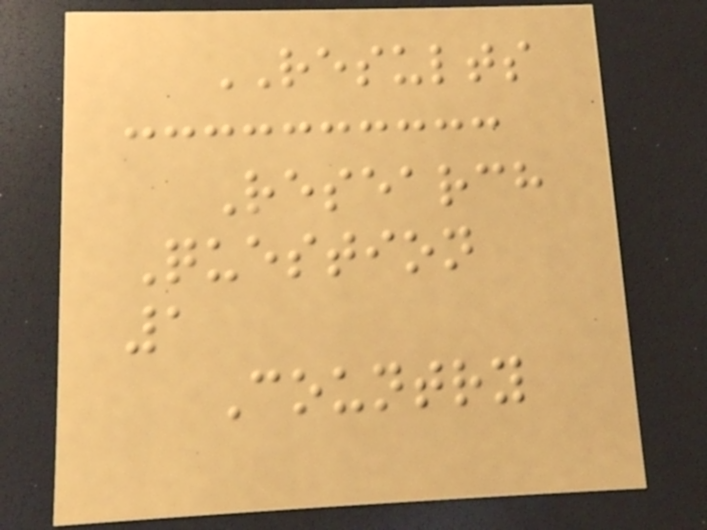RESULTS
Research
Question
1
Country
